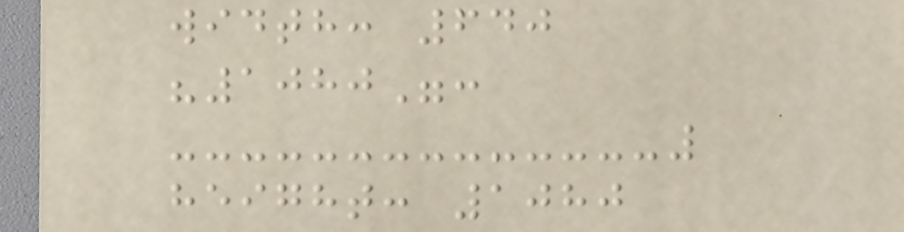width: 640
"1080":
height: 1080
